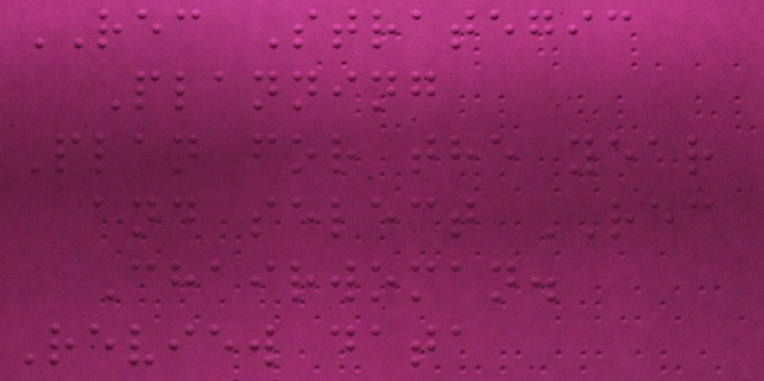REC Strategic
Planning
Plan for the year
and select REC
Chairwoman.
Review data
